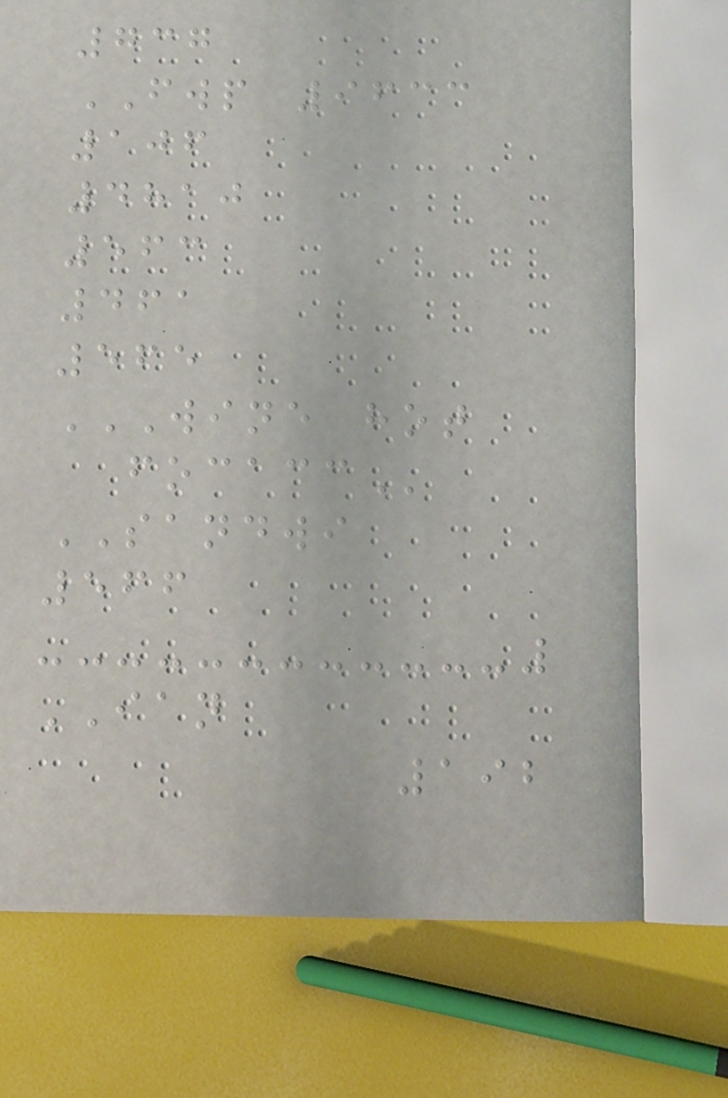737
FWP 9633
106
4810
563
461
565
WINE HOT
FOCACC
SANDWI
566
IAN
192
